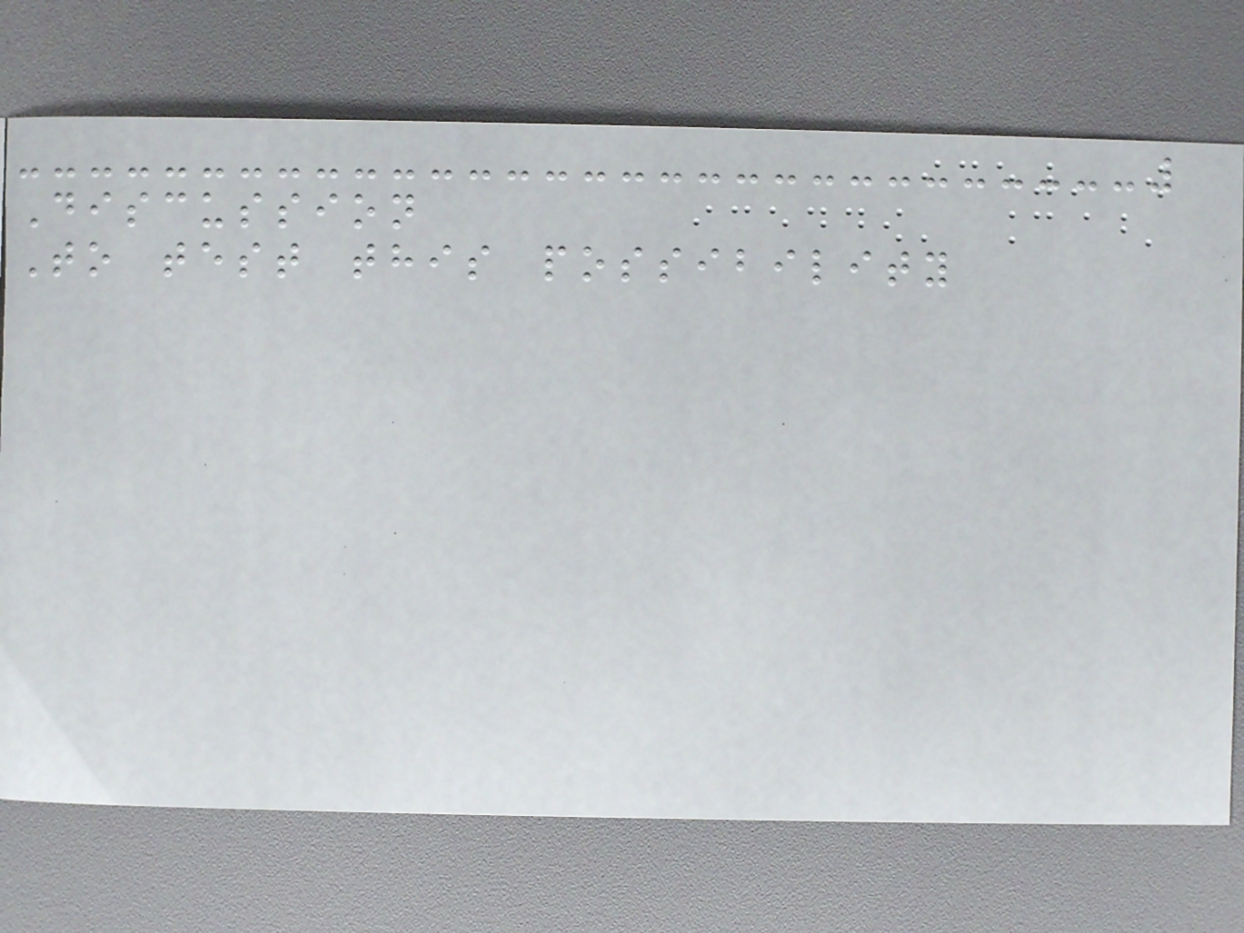Discussion
To test this possibility
